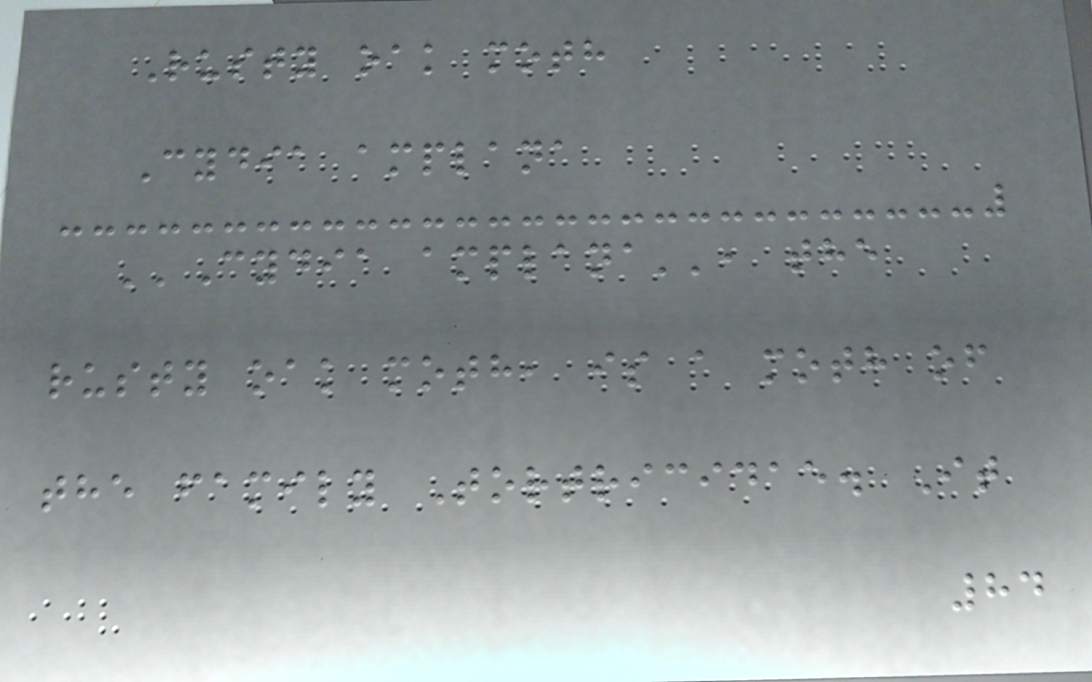Rusty oak moth
Cydia amplana
''Cydia amplana'', the
rusty oak moth, is a moth of
the family Tortricidae. It
84
